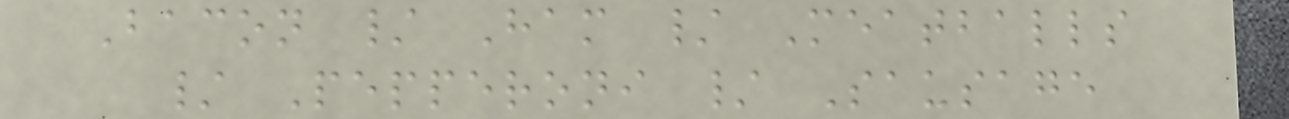Bacon / Ham / Meatballs
/ Pepperoni / Sausage
